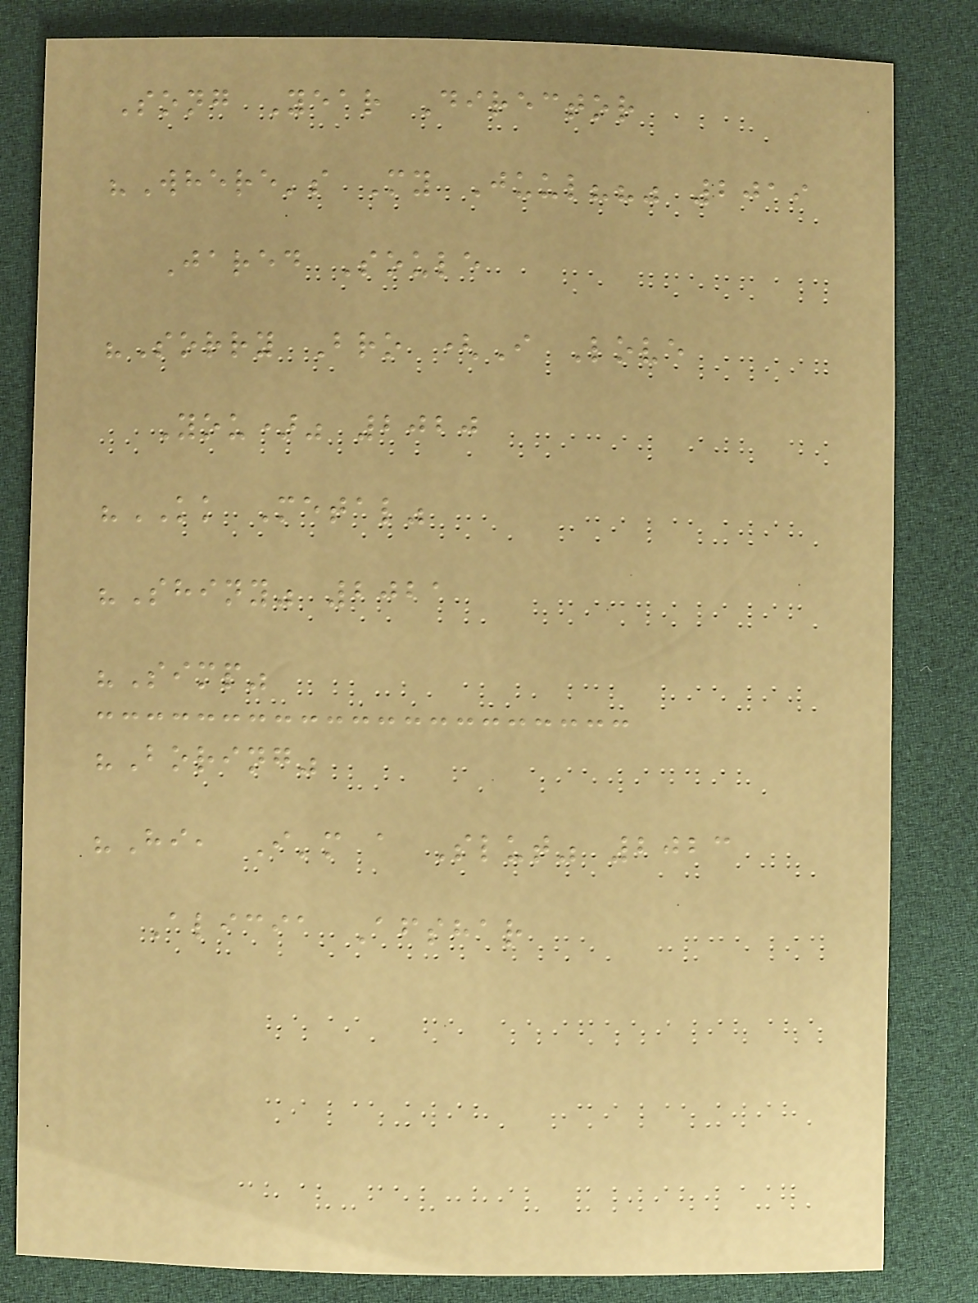Song Year Director
"Where's My Juul??" 2019
Jared Soule
"Sorry Bro (I Love
You)" 2020
"KK Metal"
"Shiny" 2021
"Simp"
"Boring"
"Hi, I'm a Slut" 2023
Alicia Afshar
